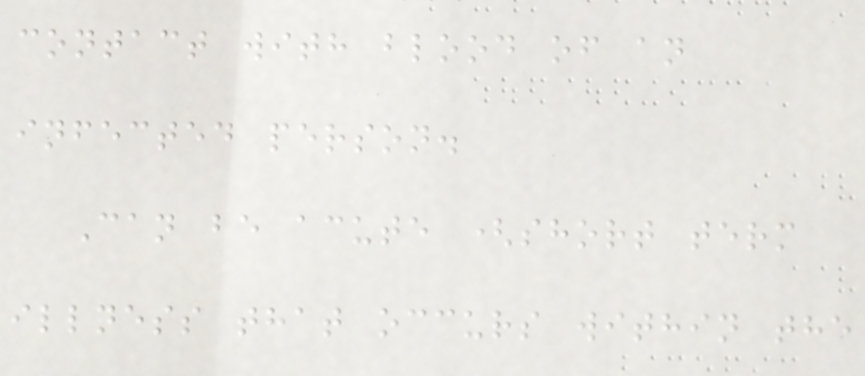contact with blood of an
infected person.
Can be acute (short term
illness that occurs within the
